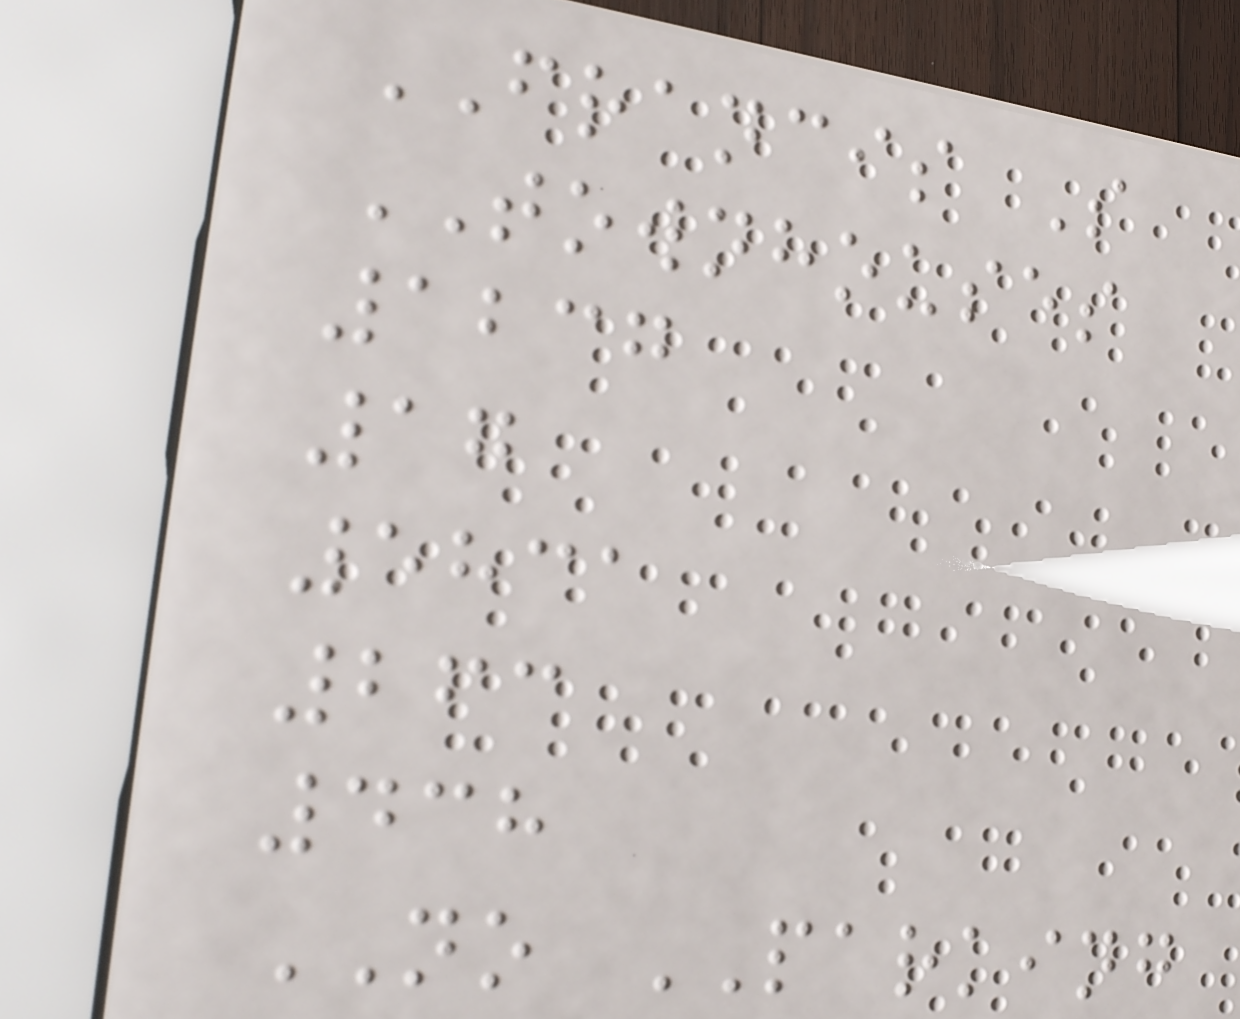FRANCIS S
TOWNHOUSES
1237
17
5831
263
438
NO PARKING
